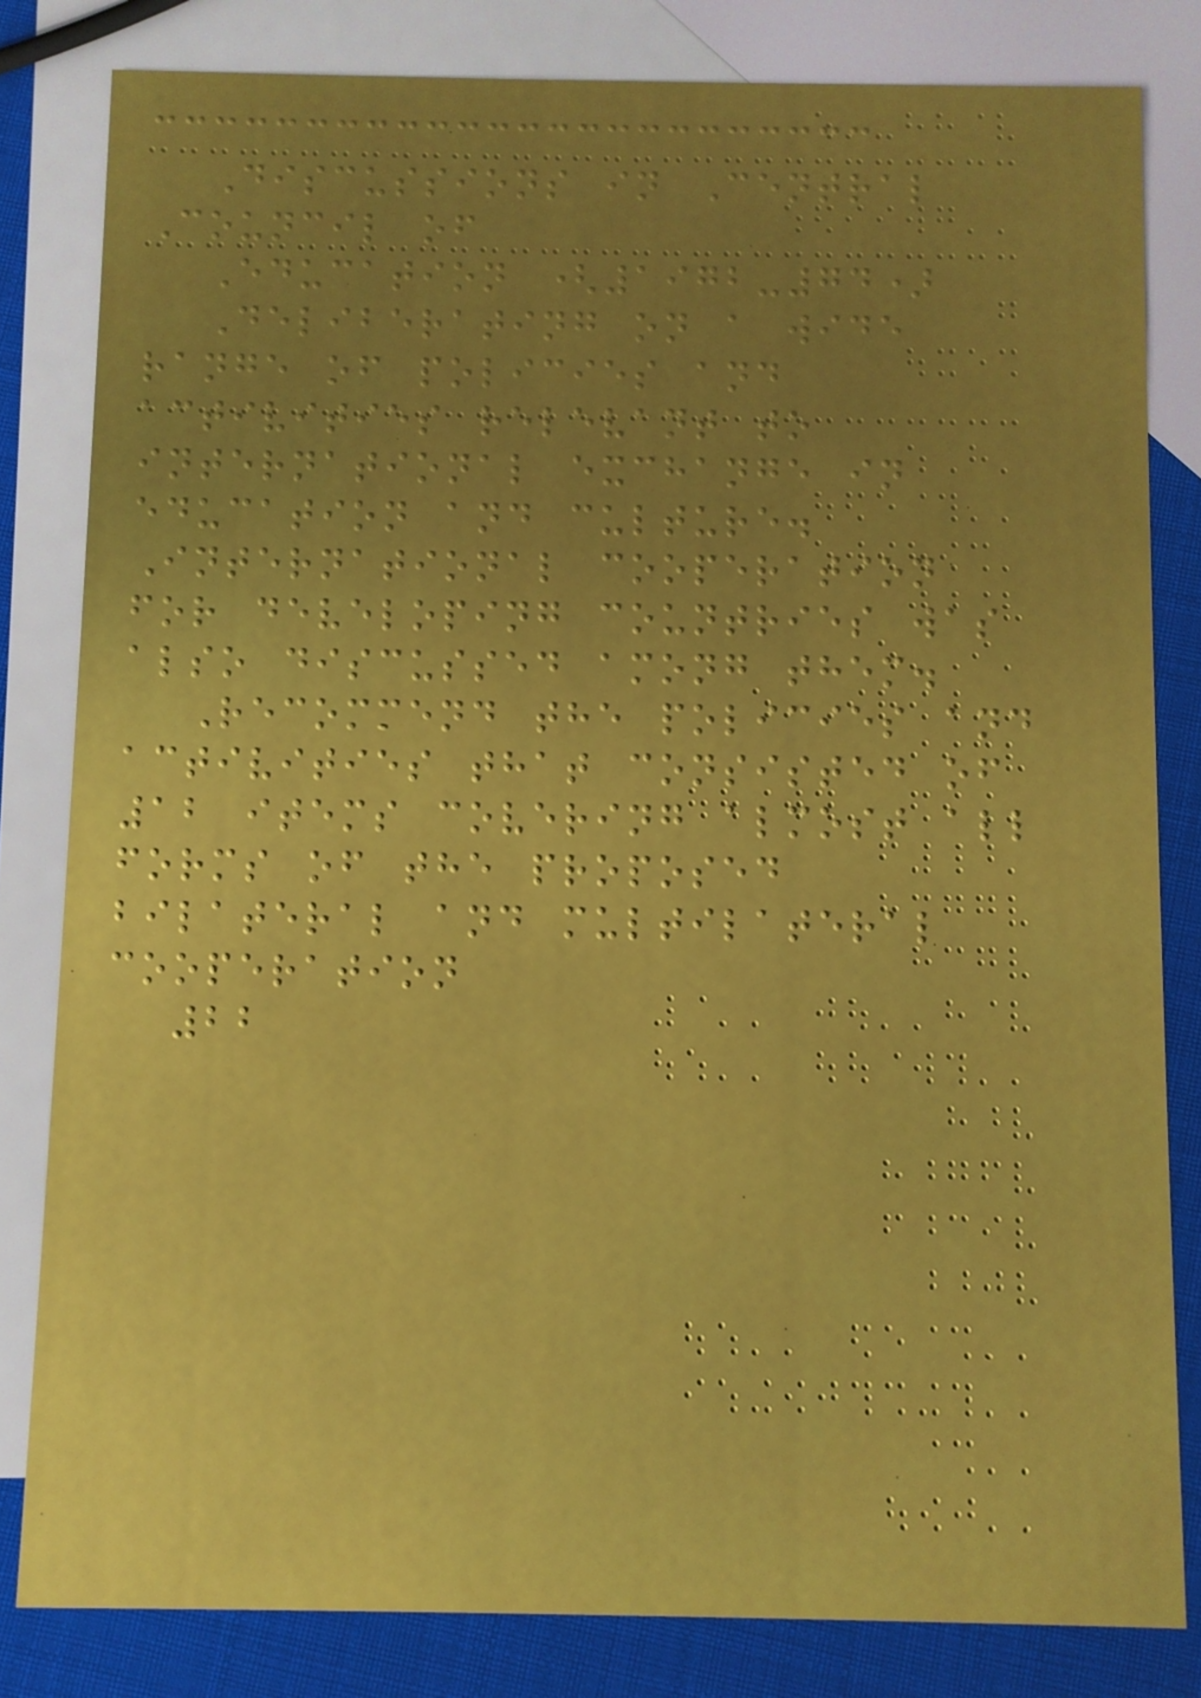Discussions in Central
Council of
Education (1972-74)
Deliberating on a wide
range of policies and
activities relevant to
international exchange in
education and culture.
International cooperation
for developing countries was
also discussed among them.
Recommend the policies and
activities that consisted of
12 items covering almost all
forms of the proposed
bilateral and multilateral
cooperation
22
